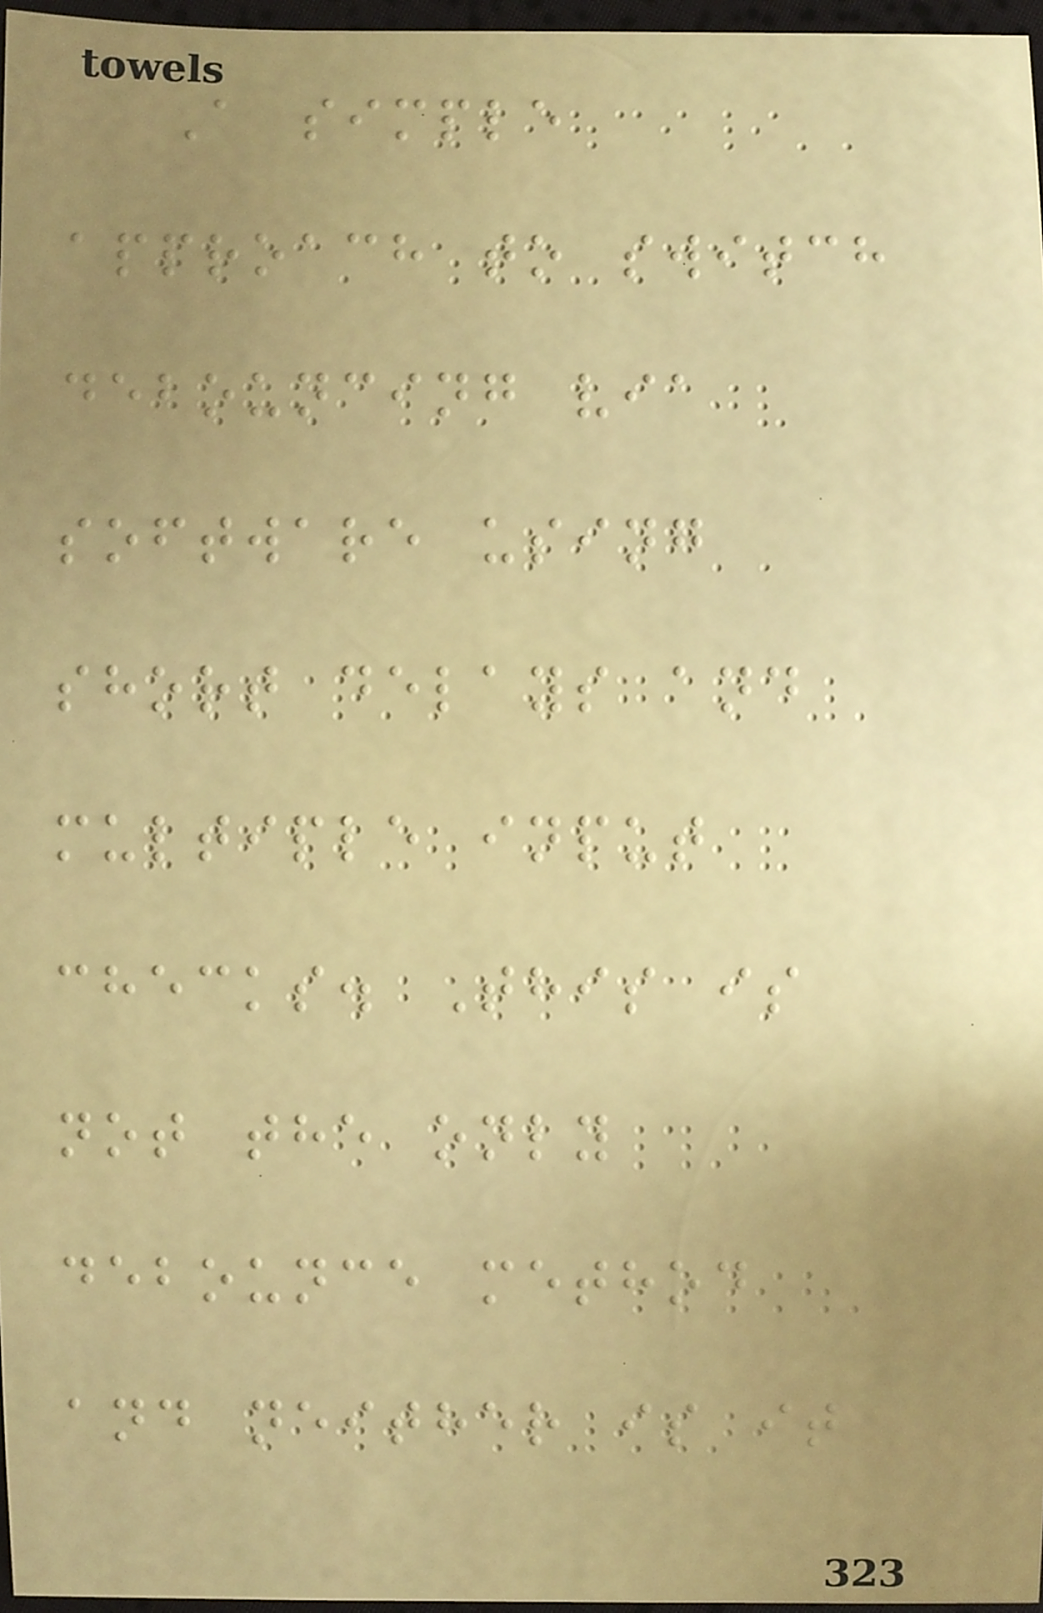A simple
approach to switch
debouncing via
software using
short delays and
multiple input
checks. This is
not the only
debounce method
and neither is it
